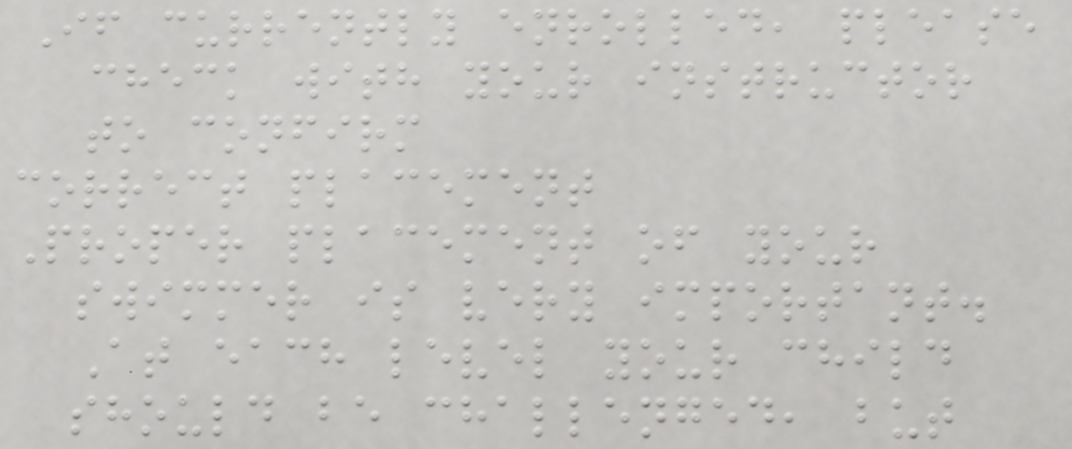If currently enrolled, please
check with your instructor
to confirm
correct placement
Proper placement of your
swimmer is very important.
At each level your child
should be challenged, but
